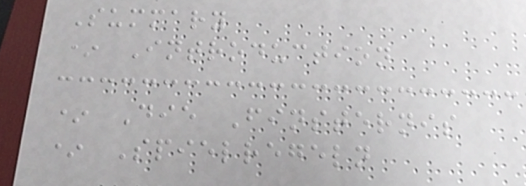Summary
* Introduction
* Die Finsternis
* Spielregeln
